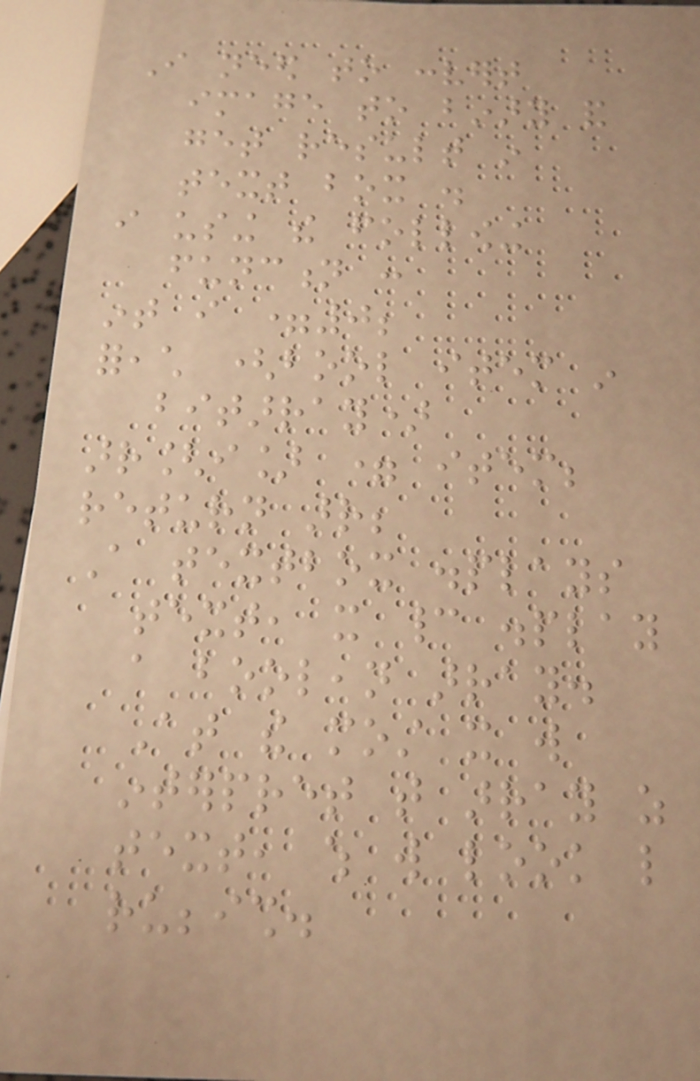I need to convert
image to binary and
get result in
text box .
i using the following
function :
int i =0;
foreach (bool item in
bitarray)
arr[i] = item;
return arr;
A textbox displays
text, it cannot display
a boolean array.
At the most it will
interpret that array as
text, which will look like
rubbish.
